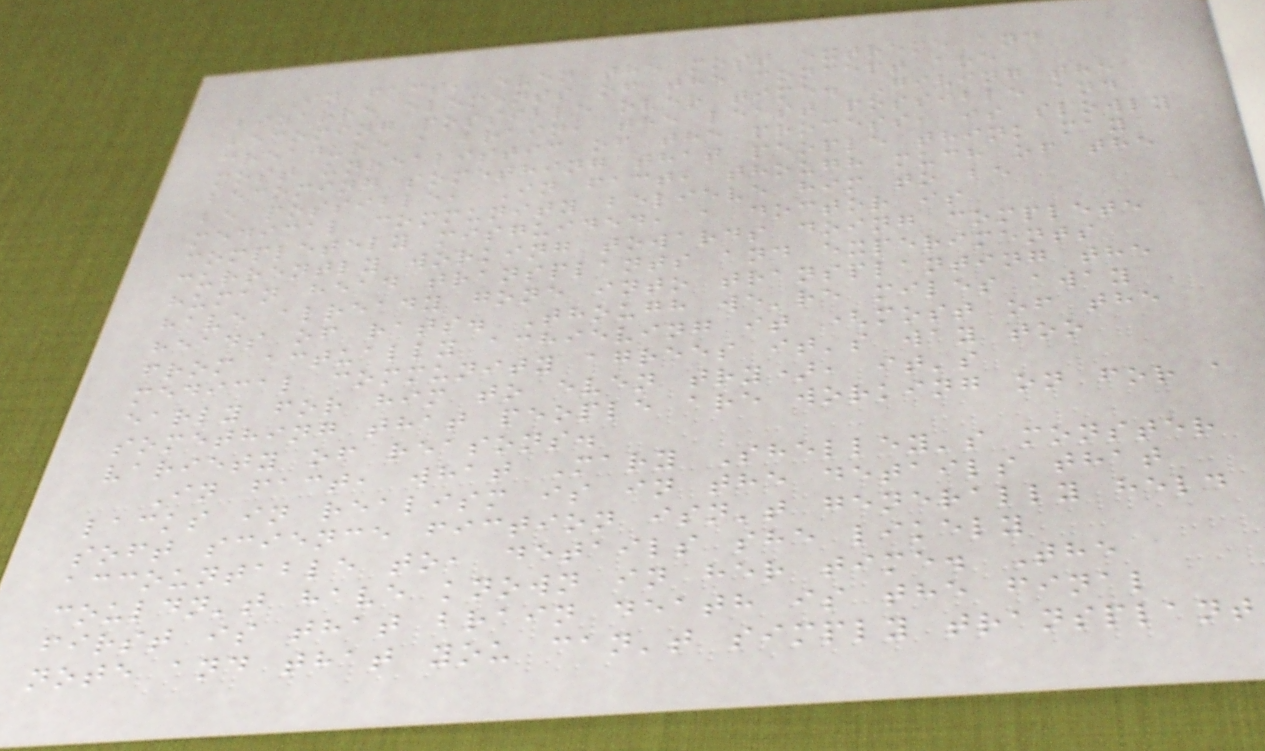In fact, even the most extreme and
bizarre elements of the concept are
becoming possible over time. Giving the
creature a brain, the least possible and
most unrealistic of the process, is slowly
becoming something that people think may
be possible, In fact, though much of the
medical community believe him to be
completely misguided, a doctor is
currently working towards doing complete
human head transplants and experiments
have already gone into transplanting the
heads of rats. Though we're miles away
from actually achieving it (most of the
medical community agrees it's way too
early for him to even try), it's
something that people are working on for a
variety of reasons.
In fact, what Mary Shelley's monster
lacks in realism is in the details that
soft science fiction isn't generally held
accountable to, details she likely
couldn't have known in her time. The
first is that brain death is the final
note and that you can't simply transplant
